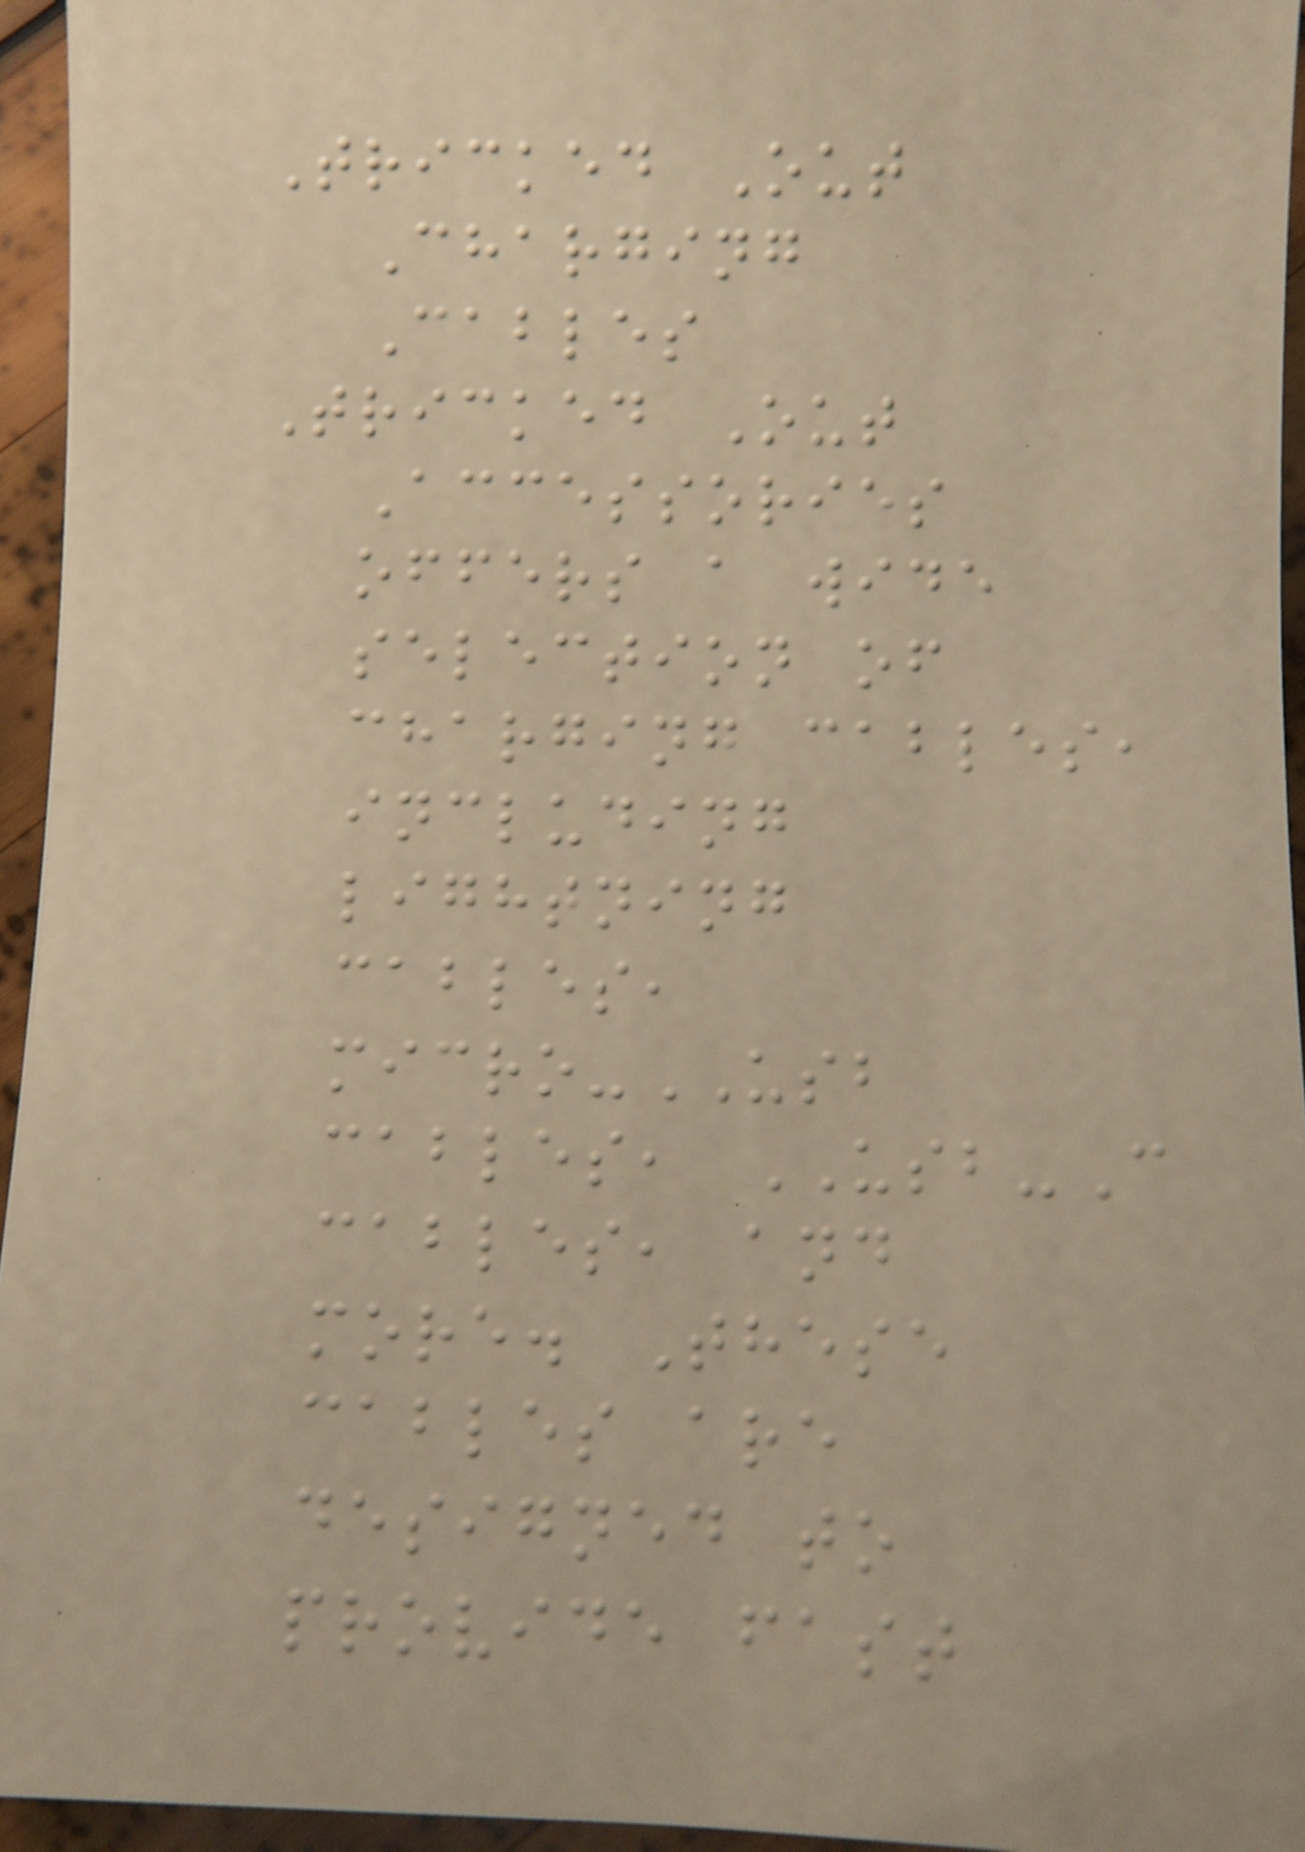Tricked Out
Charging
Cables
Tricked Out
Accessories
offers a wide
selection of
charging cables,
including
lightning
cables,
micro-USB
cables, USB-C
cables, and
more. These
cables are
designed to
provide fast
